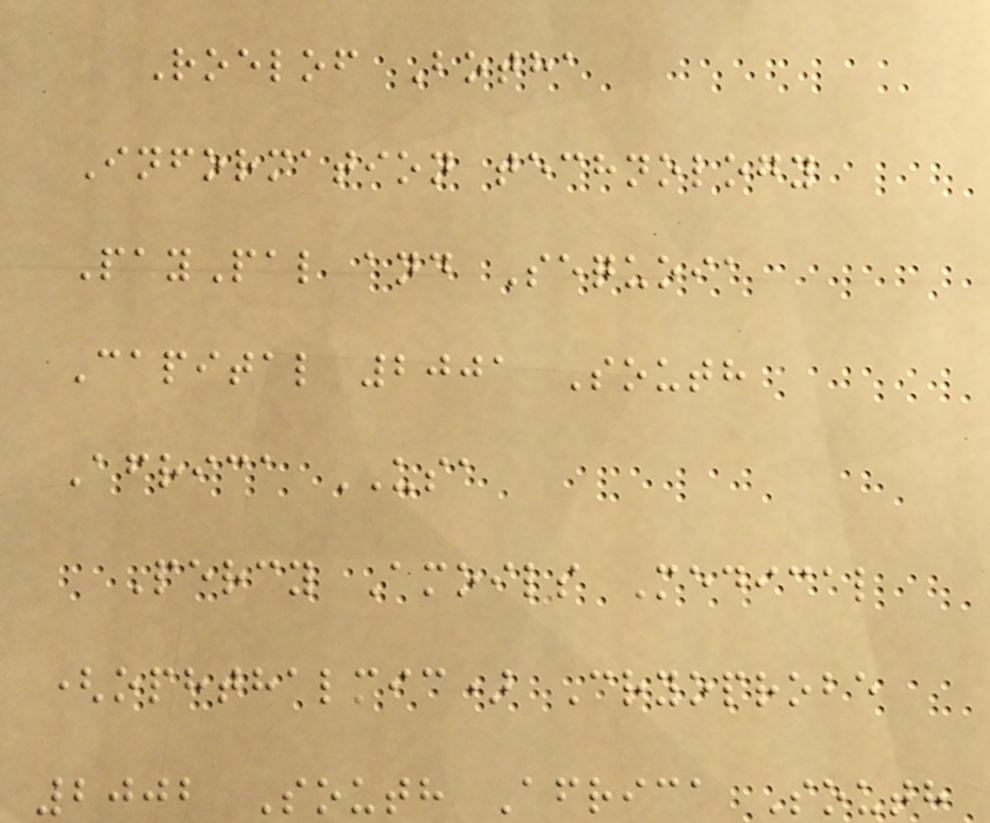Roelof Botha
Information technology
PayPal and Sequoia
Capital 2001 South
Africa USA
Percy Amoils Medical
(ophthalmic) Cryoprobe
2002 South Africa South
